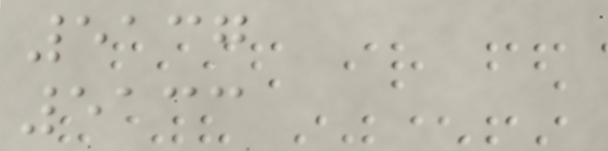5137
5133
